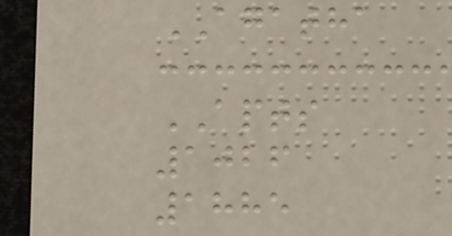AGATHA
APTS
1026
1885
